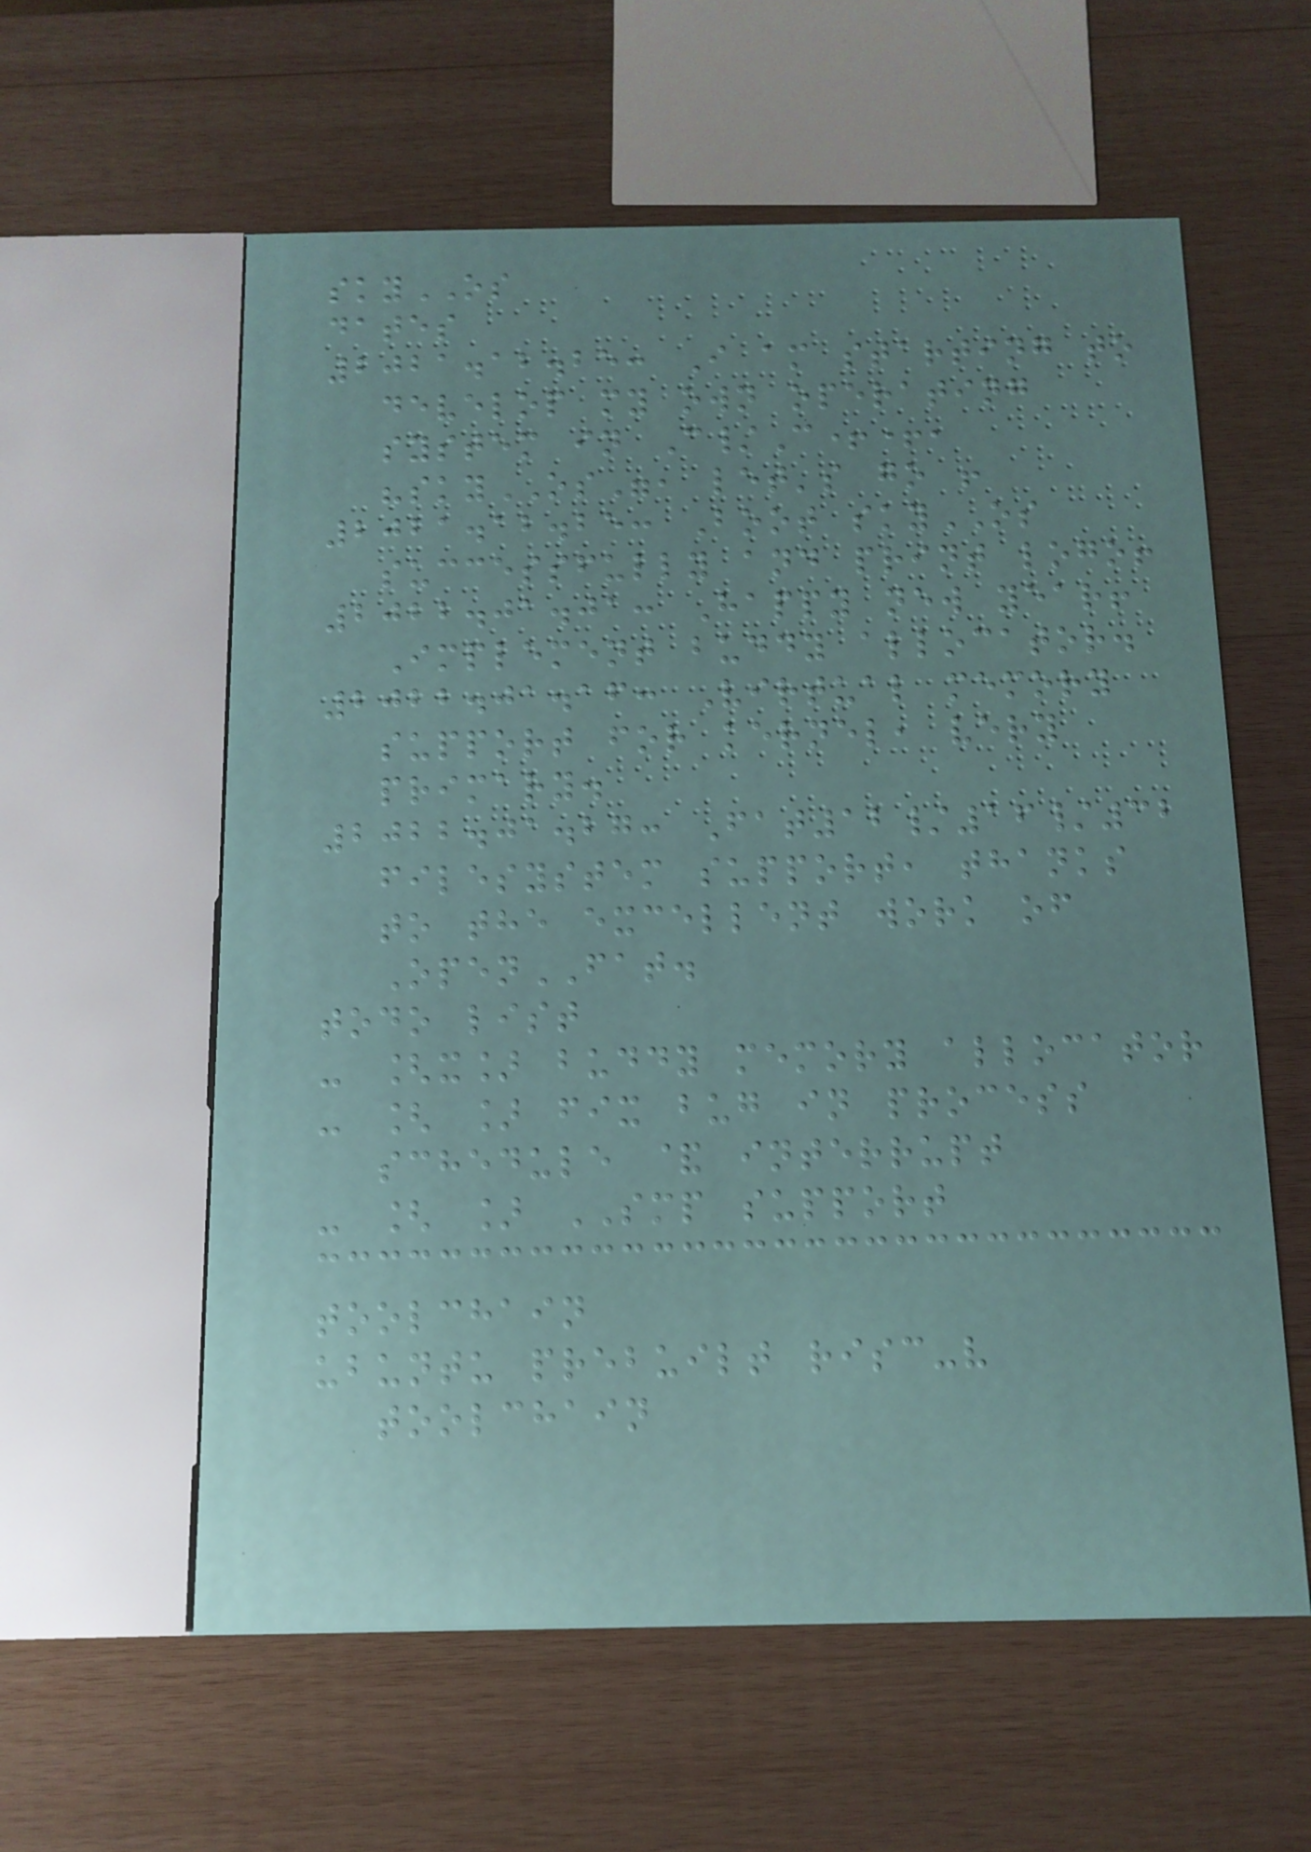skyOS
dates
2021.12.25: I am starting to
develop my own operating
system in C/C++,
"skyOS", let's go !
2021.12.25: Boot skyOS
successfully and print logo!
2022.01.01: Happy new year!
Implement buddy allocator.
2022.01.16: Virtual memory
support for kernel, very
primary.
2022.01.27: Fat12/16/32
filesystem support, thanks
to the excellent work of
OpenFAT.
todo list
- [x] buddy memory allocator
- [ ] fix bug in process
schedule & interrupt
- [ ] SMP support
toolchain
ubuntu prebuilt risc-v
toolchain
